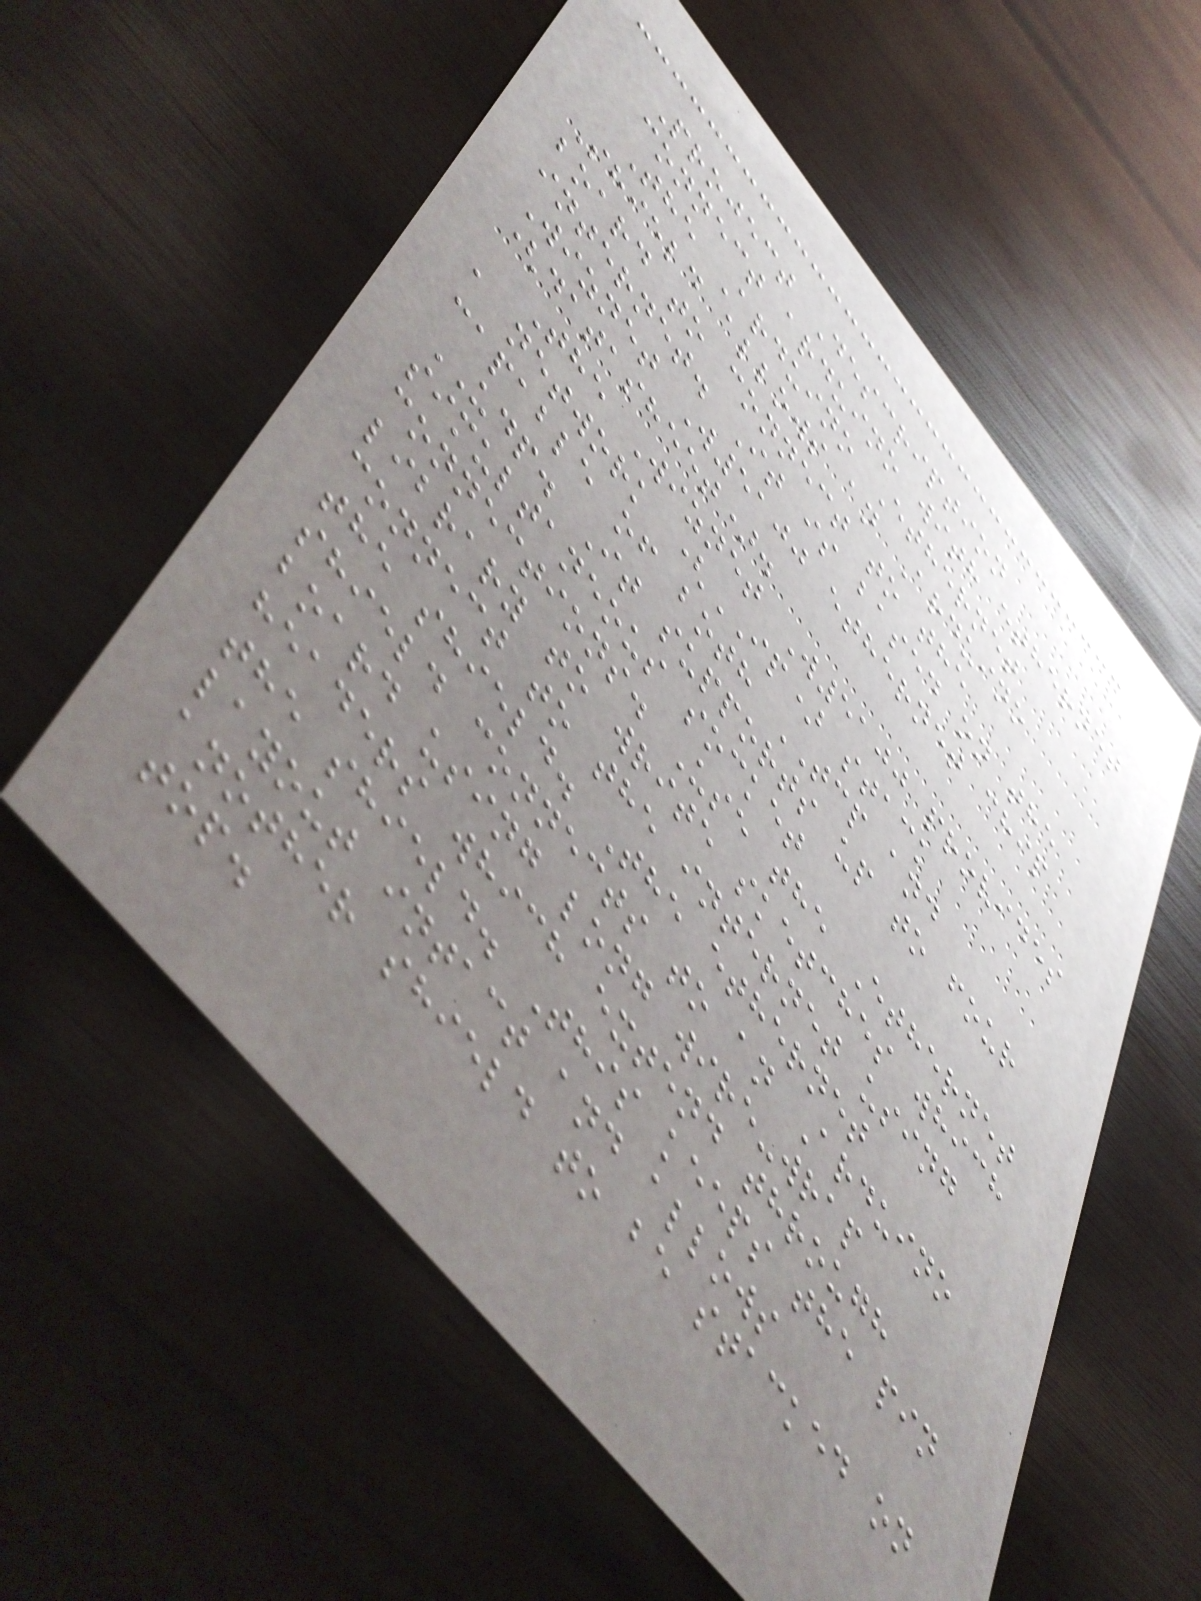Project Description
connect arduino with ethernet
The Arduino Ethernet
Shield allows an Arduino
board to connect to the
internet. It is based on the
Wiznet W5100 ethernet chip
(datasheet).
The Wiznet W5100 provides
a network (IP) stack
capable of both TCP and
UDP. It supports up to four
simultaneous socket
connections. Use the Ethernet
library to write sketches which
connect to the internet using
the shield. The ethernet
shield connects to an Arduino
board using long wire-wrap
headers which extend through
the shield. This keeps the pin
layout intact and allows
another shield to be stacked on
top.
